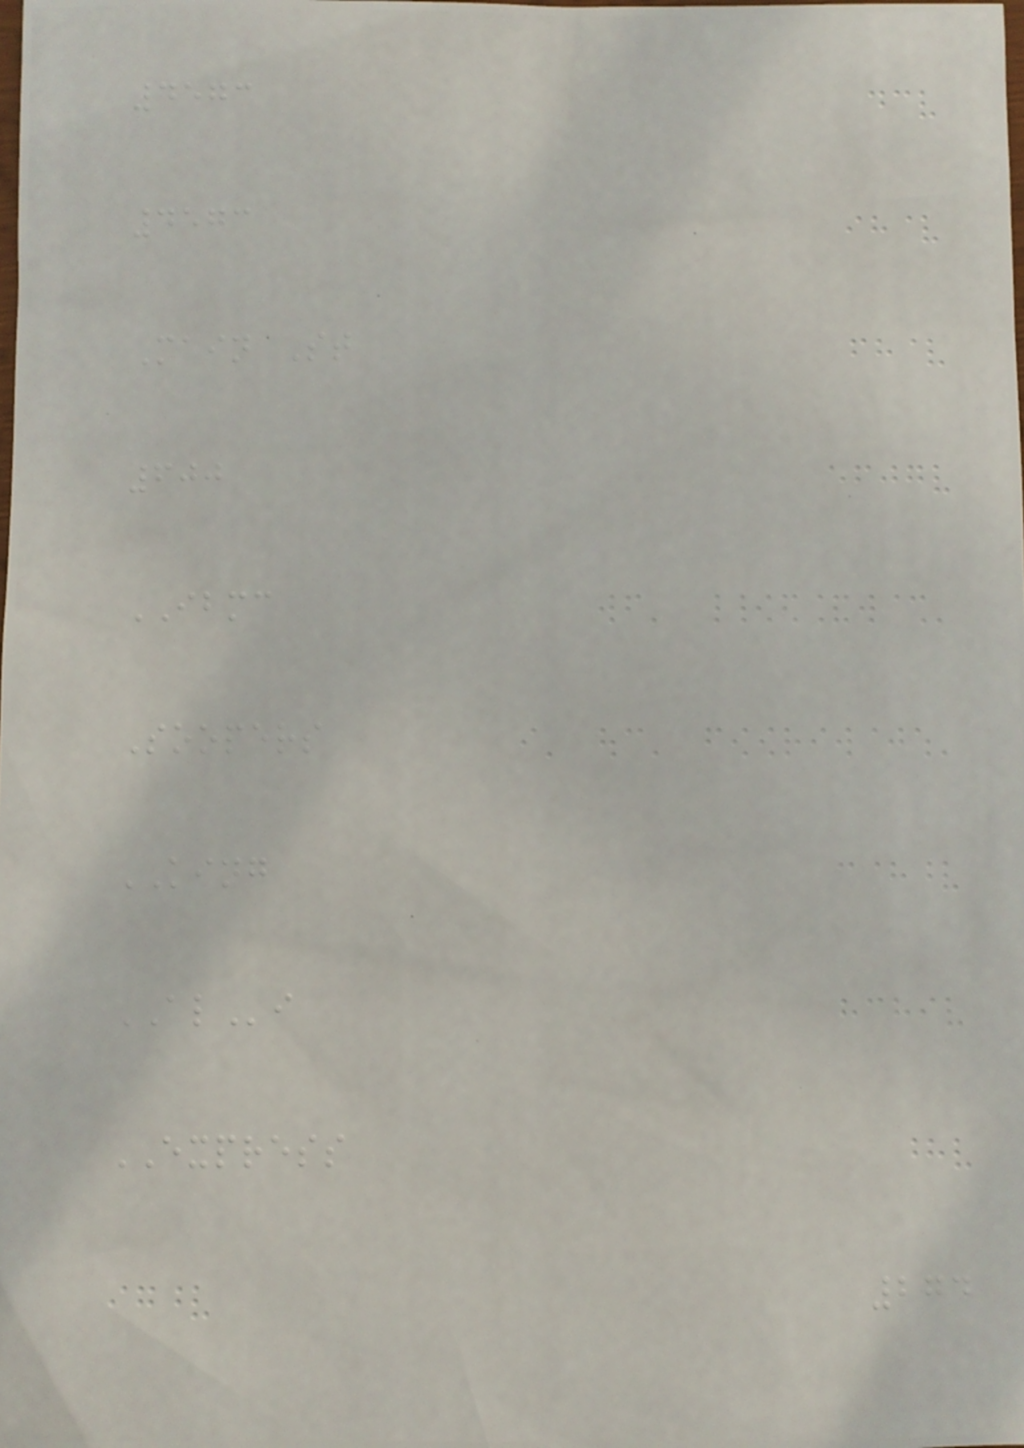4573
4573
Main St
600
IBMC
Soopers
KING
ALi
EXPRESS
274
